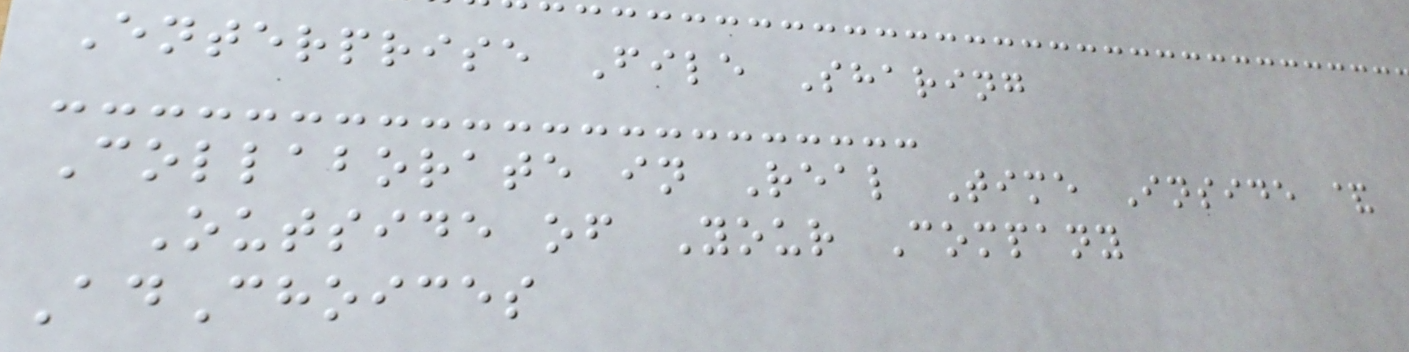Enterprise File Sharing
Collaborate in Real Time Inside &
Outside of Your Company
AdChoices
